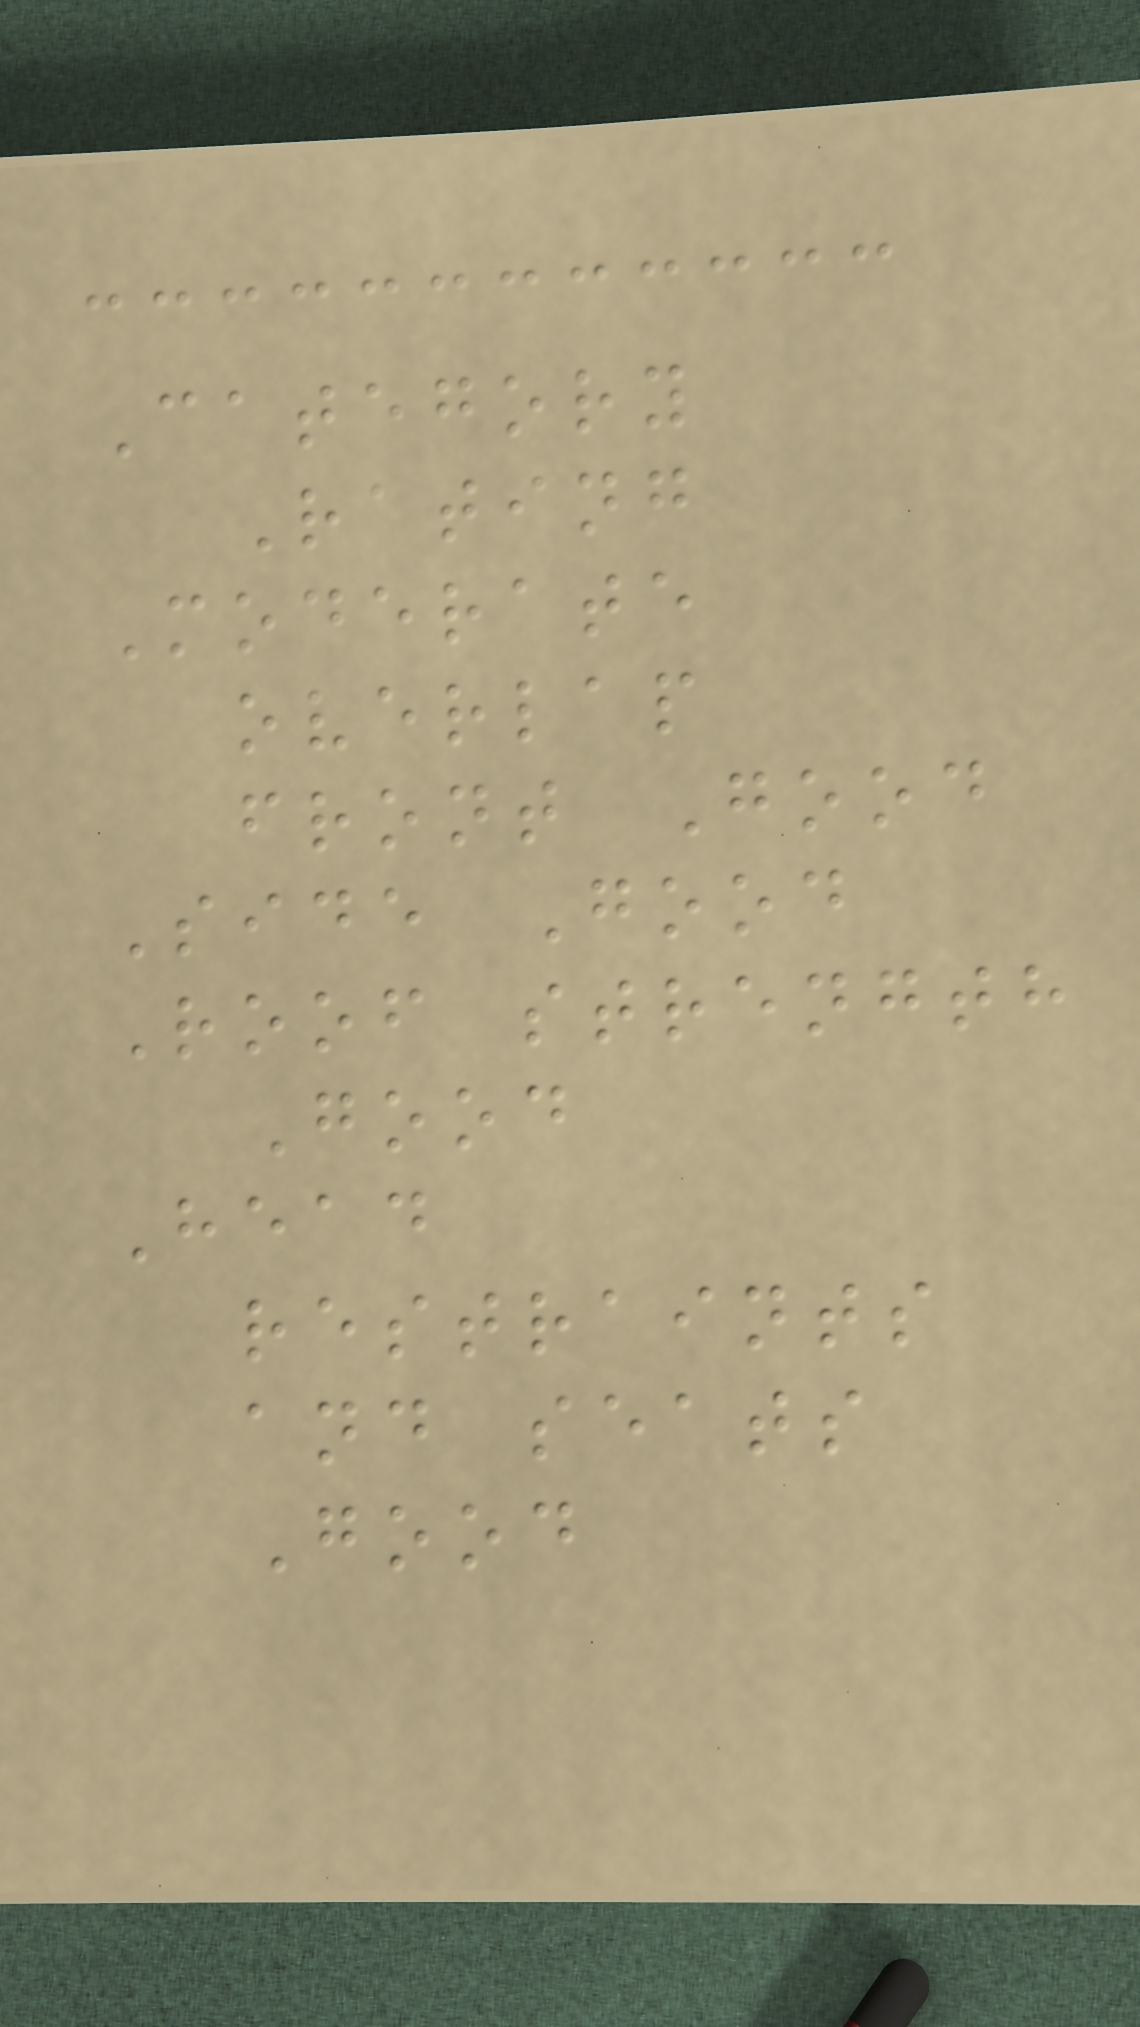Category
Rating
Moderate
overlap
front Good
Side Good
Roof strength
Good
Head
restraints
and seats
Good
